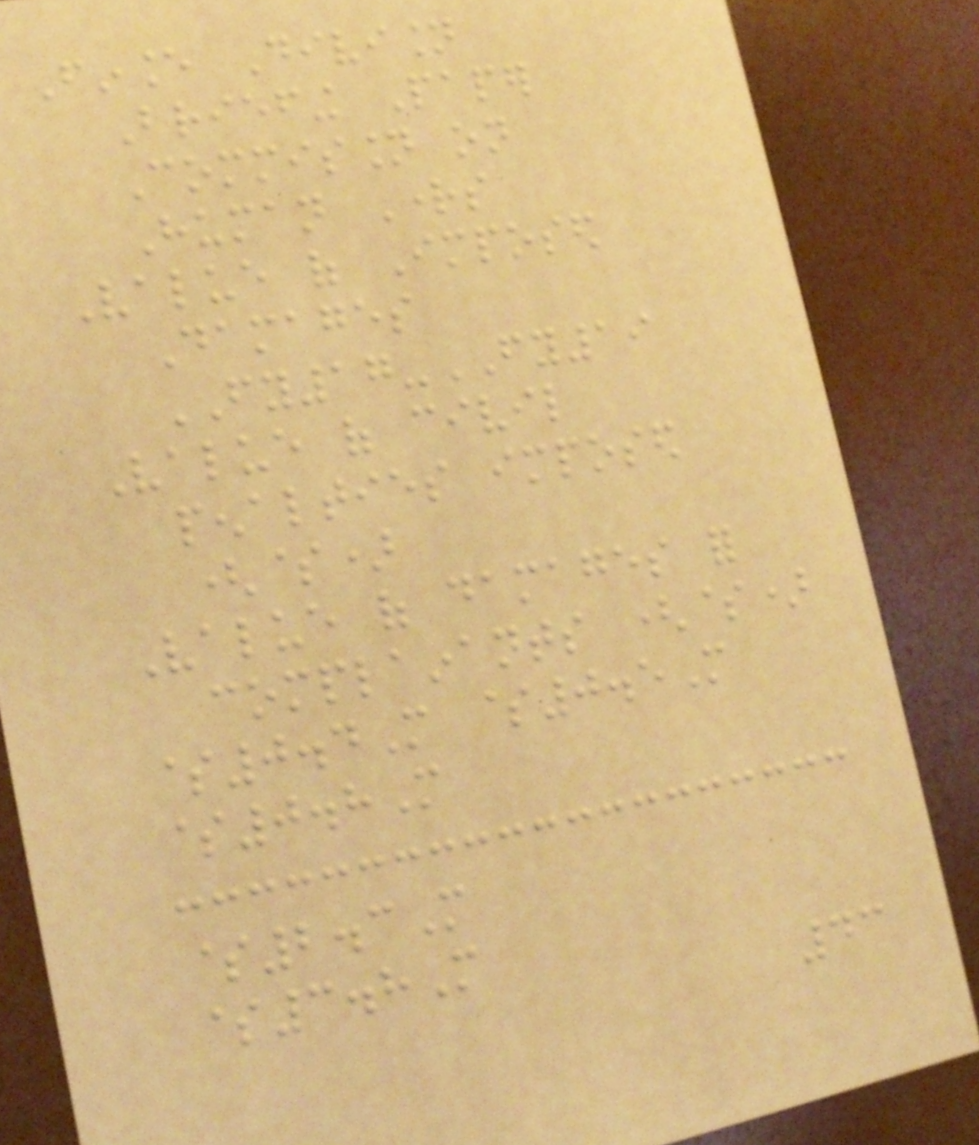Finance Division
Briefing Paper
Commission on
Human Rights
Value of Imposed
Damages
FY17-FY19
Value of civil
penalties imposed
($)
Value of damages for
complainants ($)
$0.4M $0.5M
$0.8M
$2.3M
$3.8M
43
